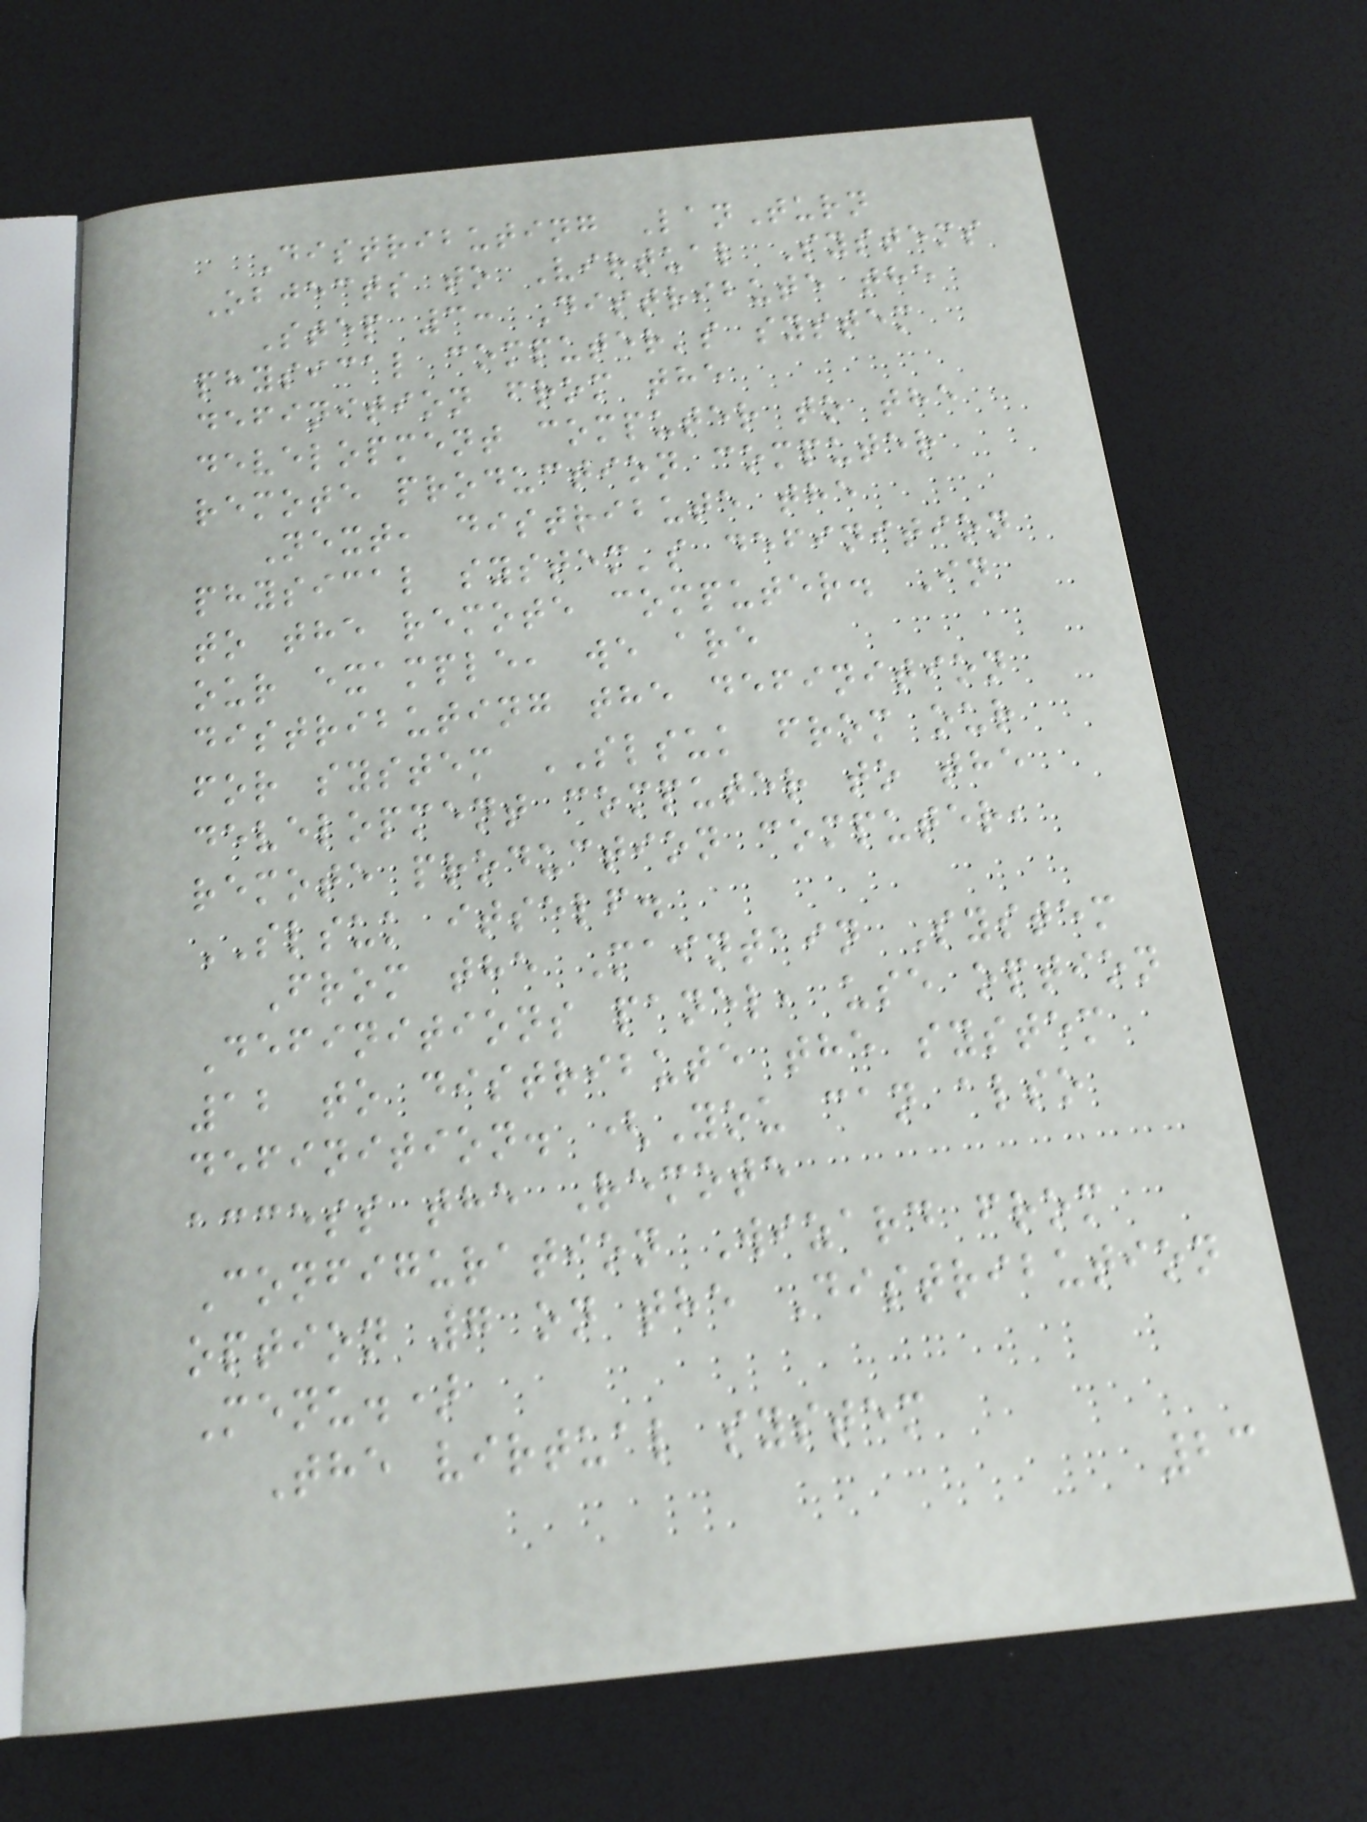Distributing LanTurn
Objects to Virtual Systems
Step 3: Distribute the
physical computer's system
definition from the
development computer to the
remote production computer
Next, distribute the
physical system's definition
to the remote computer. In
our example, we are
distributing the definition
for system SLSUK from our
development computer to the
remote production computer,
SLSUK itself.
From the Maintain System
Definitions panel, use option
12 to distribute the system
definition. (You can also
access the Remote
Configuration Wizard from
option 7 on the Distribution
Menu.)
The virtual system
23
